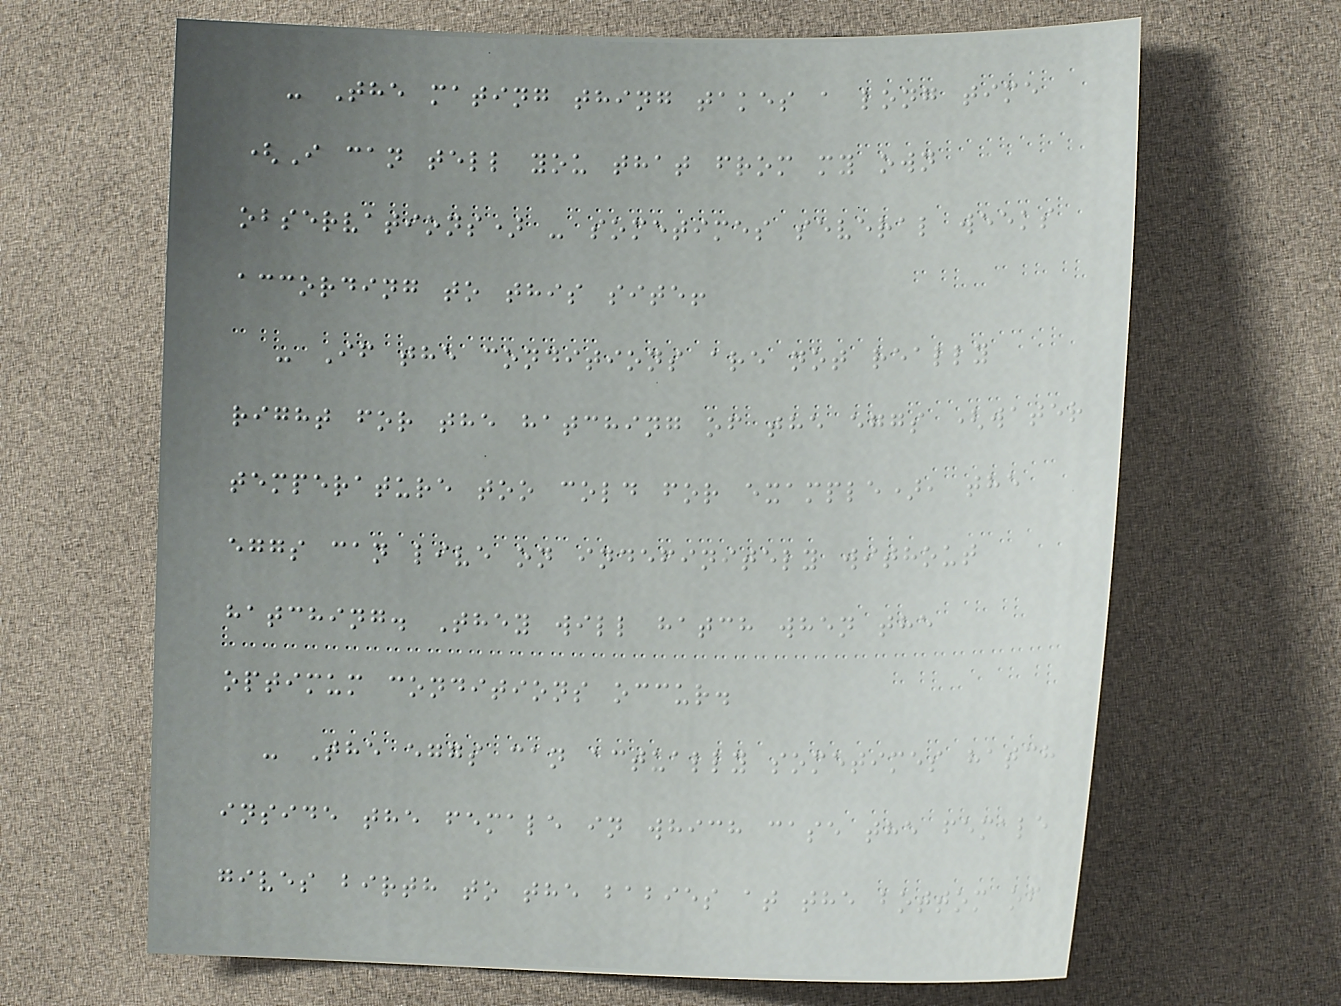- The mating thing takes a long time
(I can tell you that from my own
observations) - sometimes several weeks
according to this site!
- If the conditions are not really
right for the hatching of the eggs (water
temperature too cold for example), the
eggs can live on indefinitely without
hatching. They will hatch when the
optimum conditions occur.
- The eggs can actually sometimes hatch
inside the female in which case the female
gives birth to the babies at the bottom of
